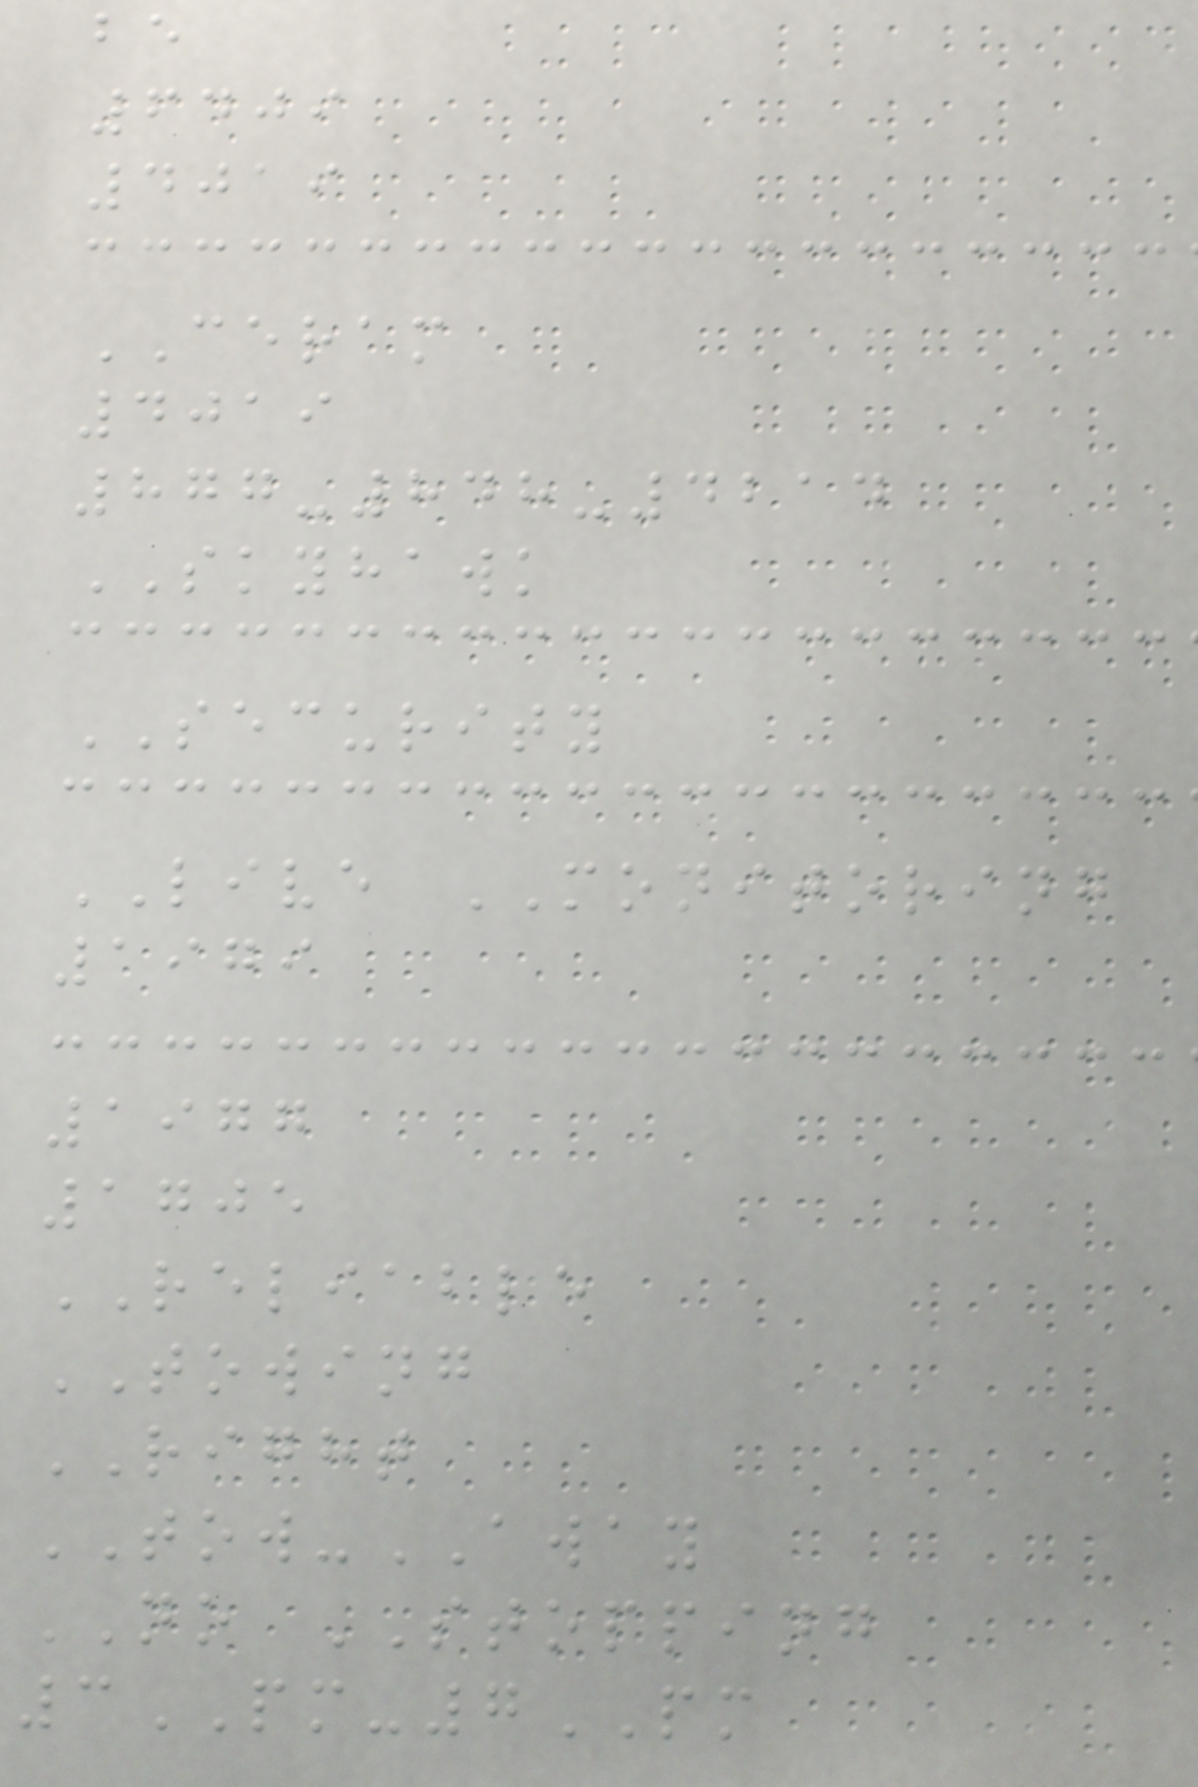be
6409
4019
CERAM
4019
877-848-4214
SKYHAWK
SECURITY
LIVE MONITORING
1979
1977
1705
RELIABLE
TOWING
RIGHT
TOW-AWAY
NO STOPPING
3PM-7PM
